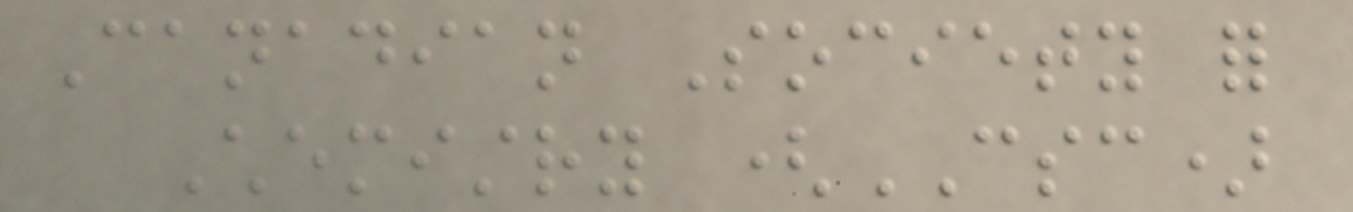Canadian Society for
Chemistry (CSC)
